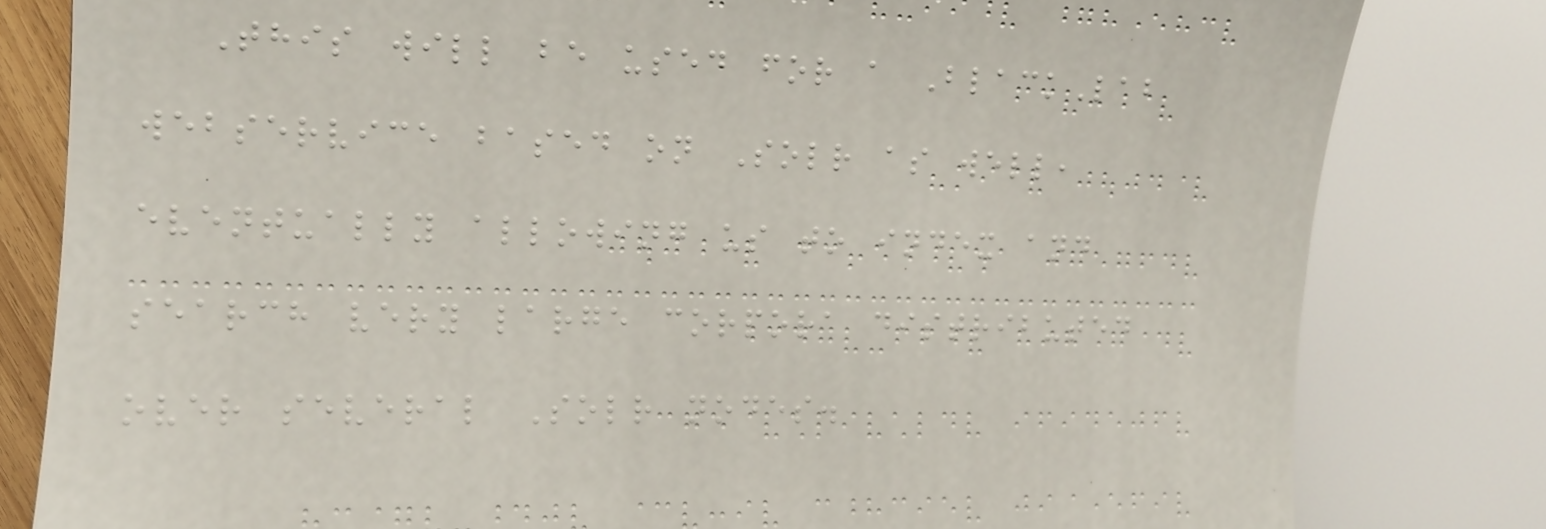This will be used for a BlackLab
webservice based on Solr as well,
eventually allowing us to index and
search very large corpora distributed
over several Solr nodes.
